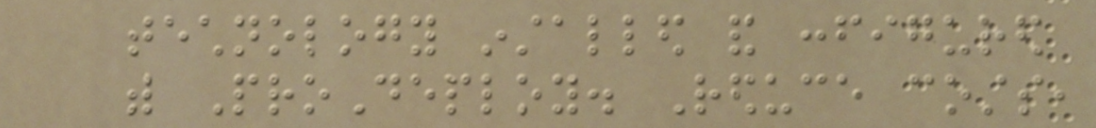technology installed and configured
with ProDeploy. Reduce costs,
